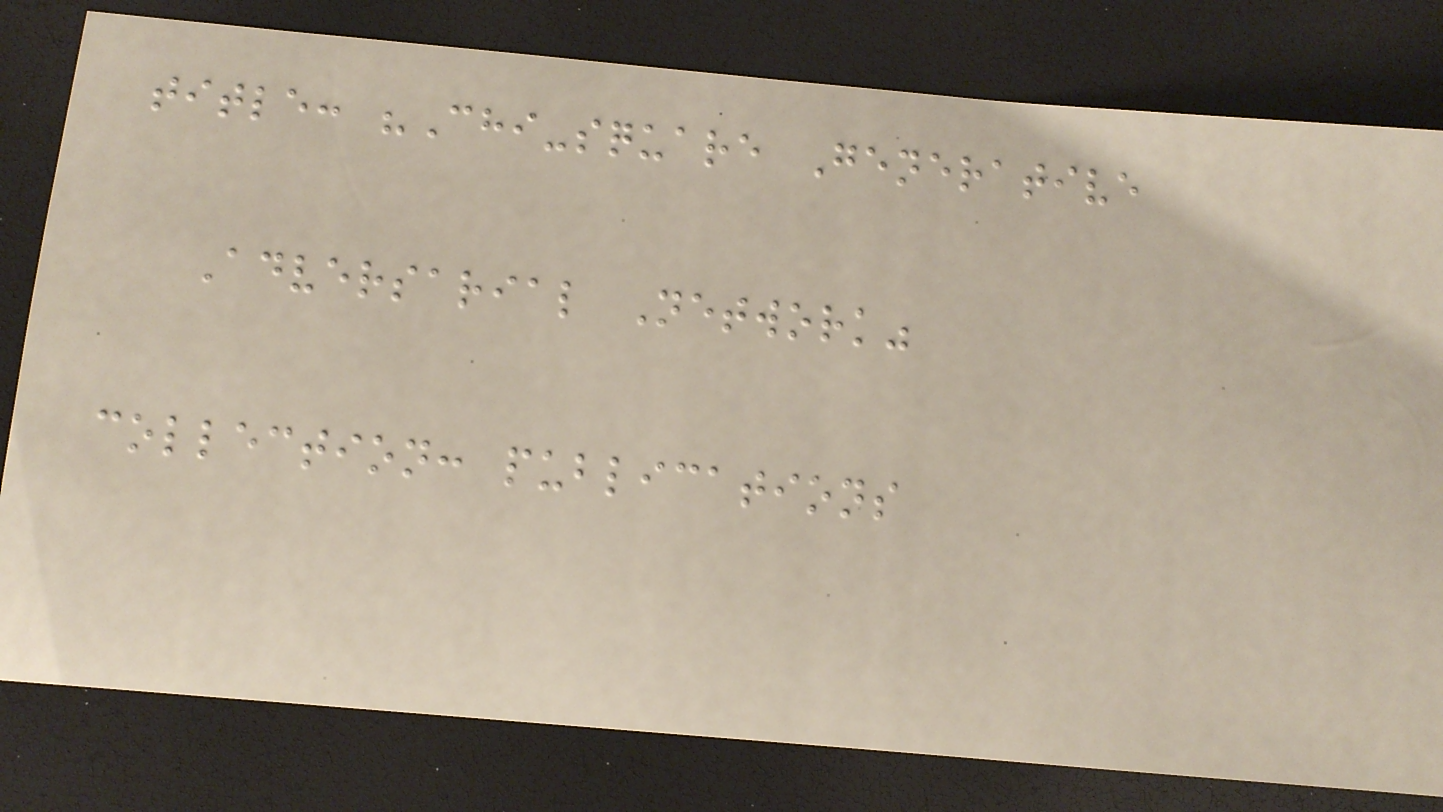title: "Chi-square Generative
Adversarial Network"
collection: publications
